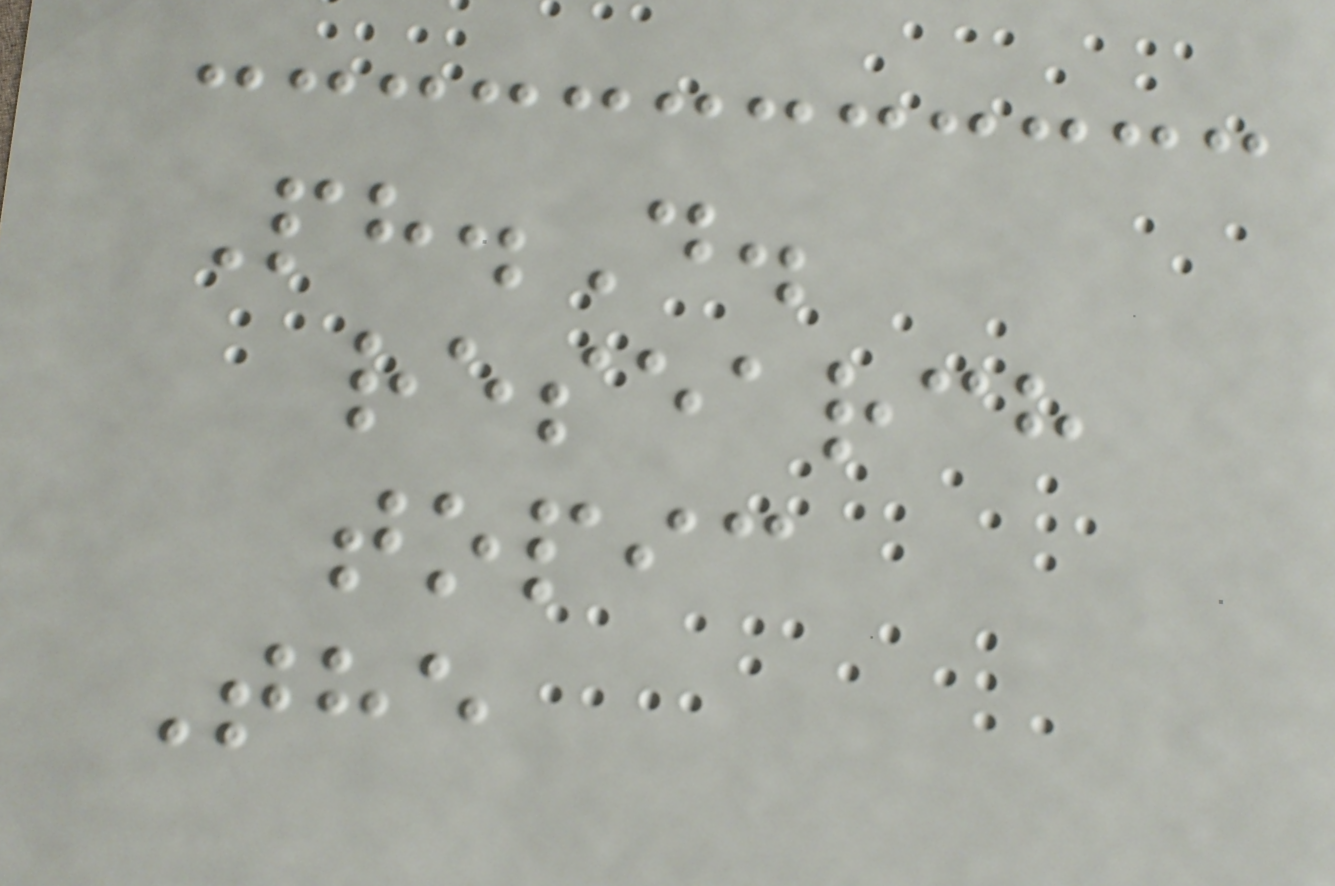Ph.D.
research
topic
The
